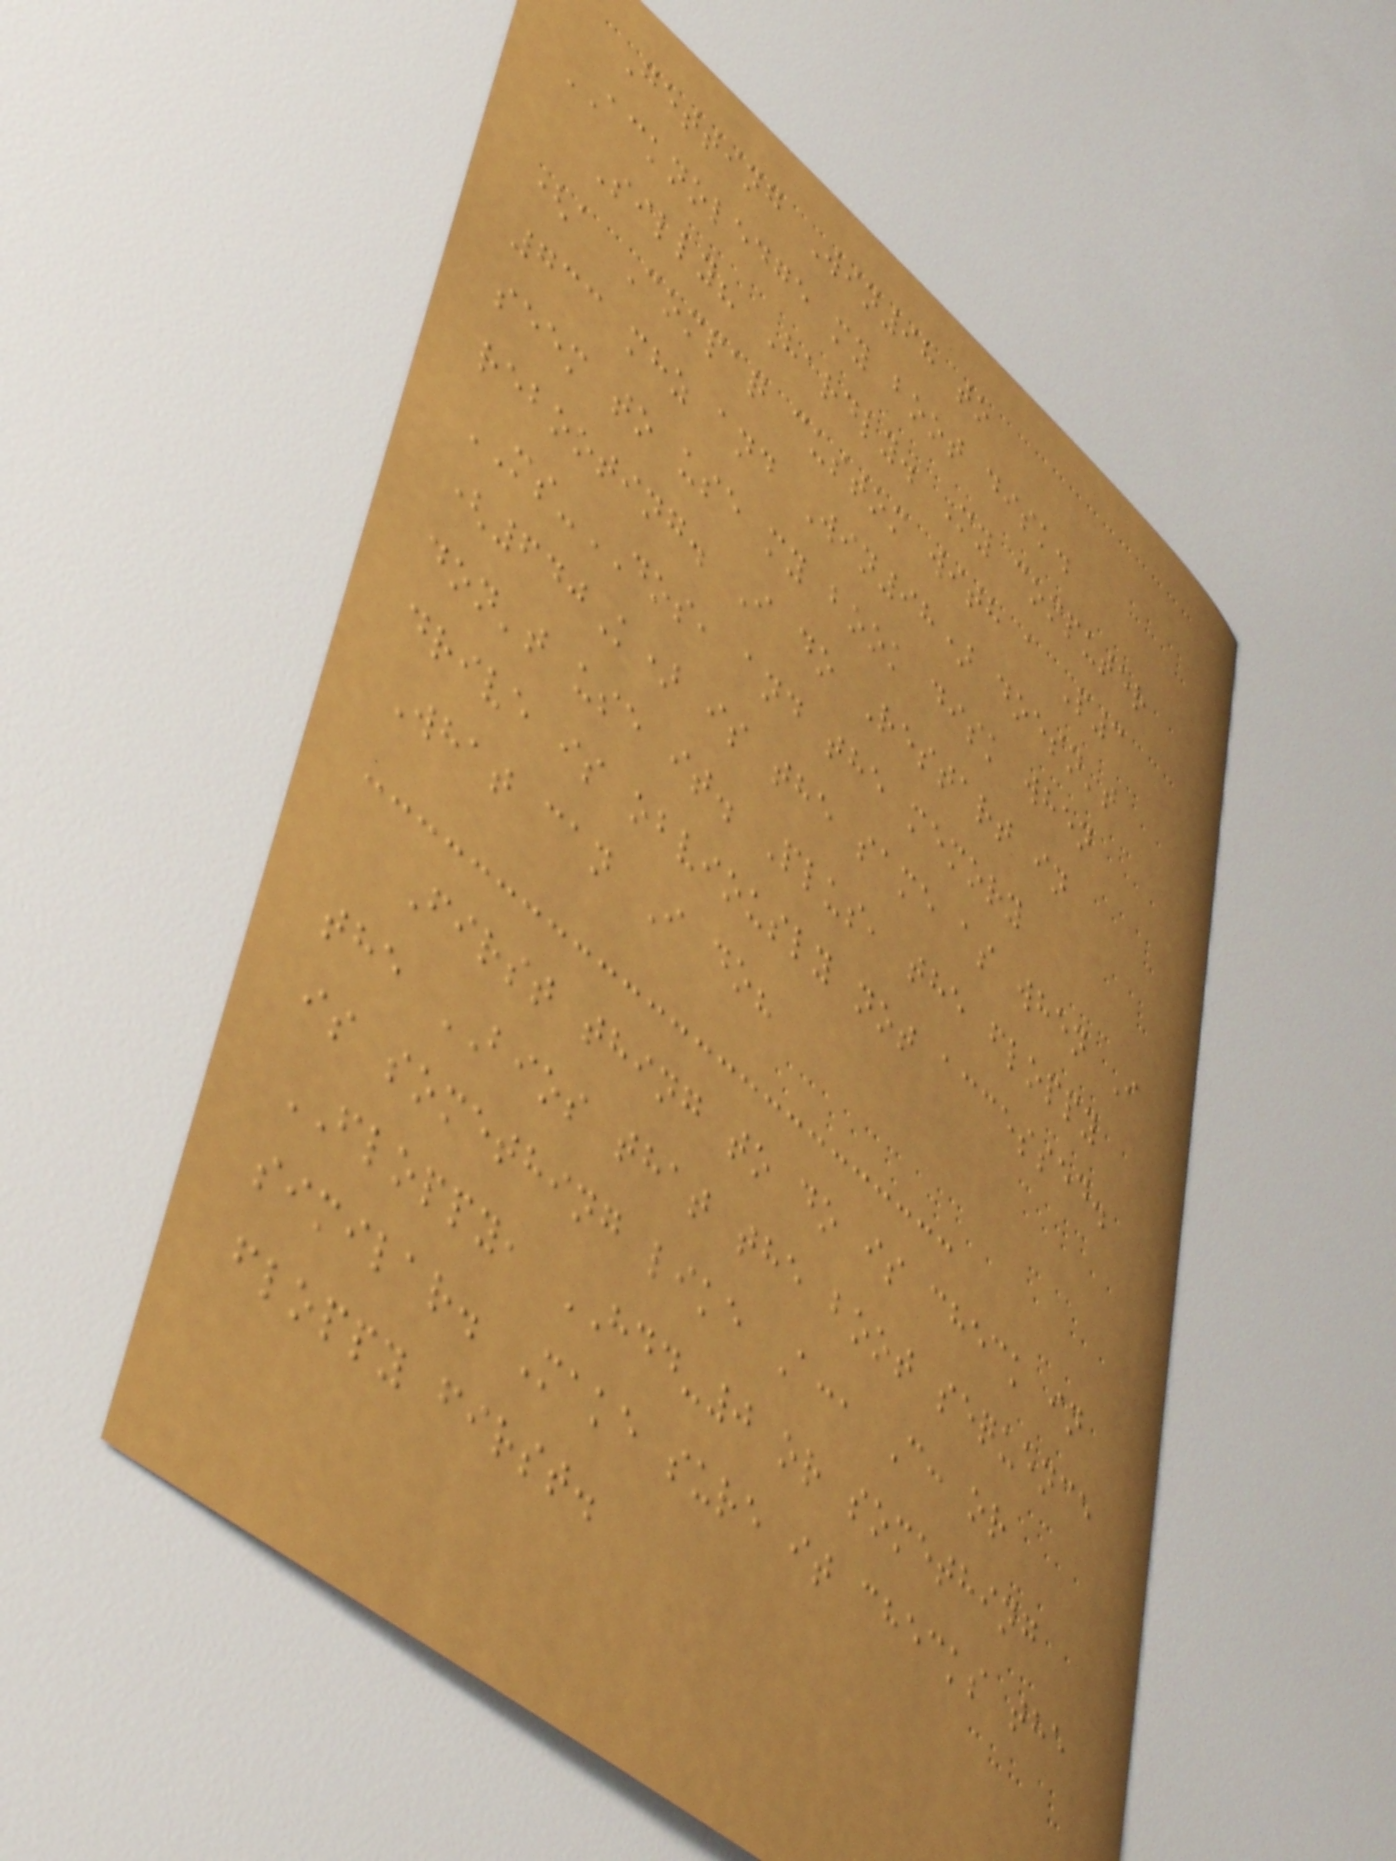Getting Win98 to
ACKNOLEDGE my boot disk.
Silly? Hardly. My computer
(a Compaq custom with a P3
733 mhz and Win98) doesn't
seem to use my book disk when
rebooting. I do Restart in
MS-DOS, and the memory
(640K) is the same as when I
don't use it. Plus, the floppy
drive is obviously not accessed.
What can I do?
First thing to do is check in
the BIOS that the boot sequence
is something like A:, C: or
FLOPPY, HDD-0 or something
similar. Make sure it checks the
floppy first.
